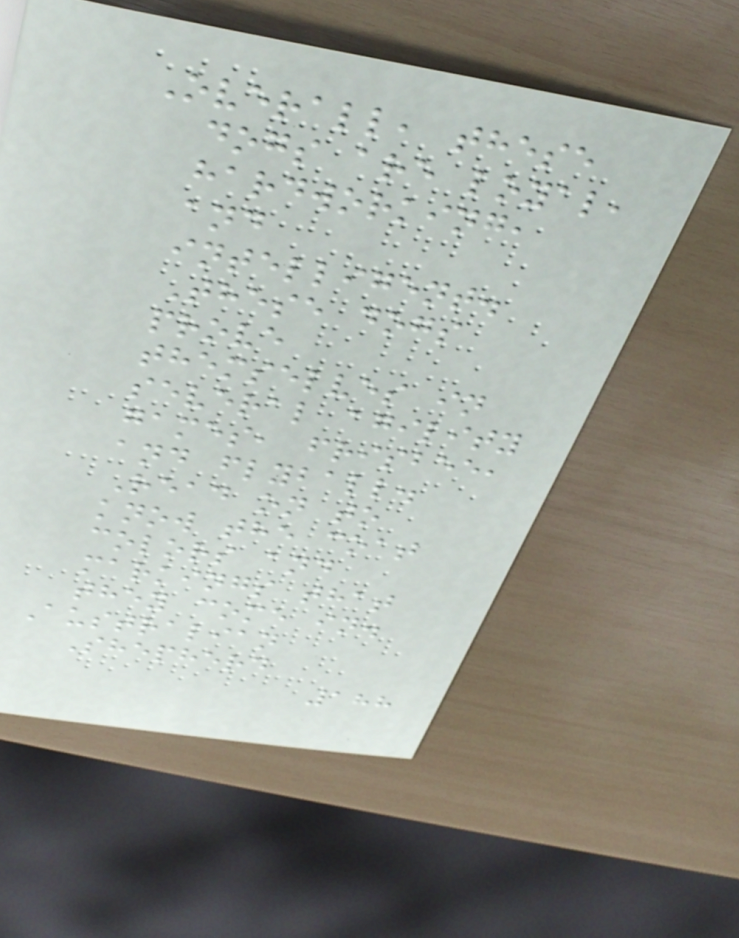Overall, these
dogs are loyal,
hardworking,
and
intelligent.
These dogs
prove
themselves in
several agility
games, frisbee,
and flyball.
Read on to
know the coat
colors and
markings that
they come in.
Australian
Shepherd
188
